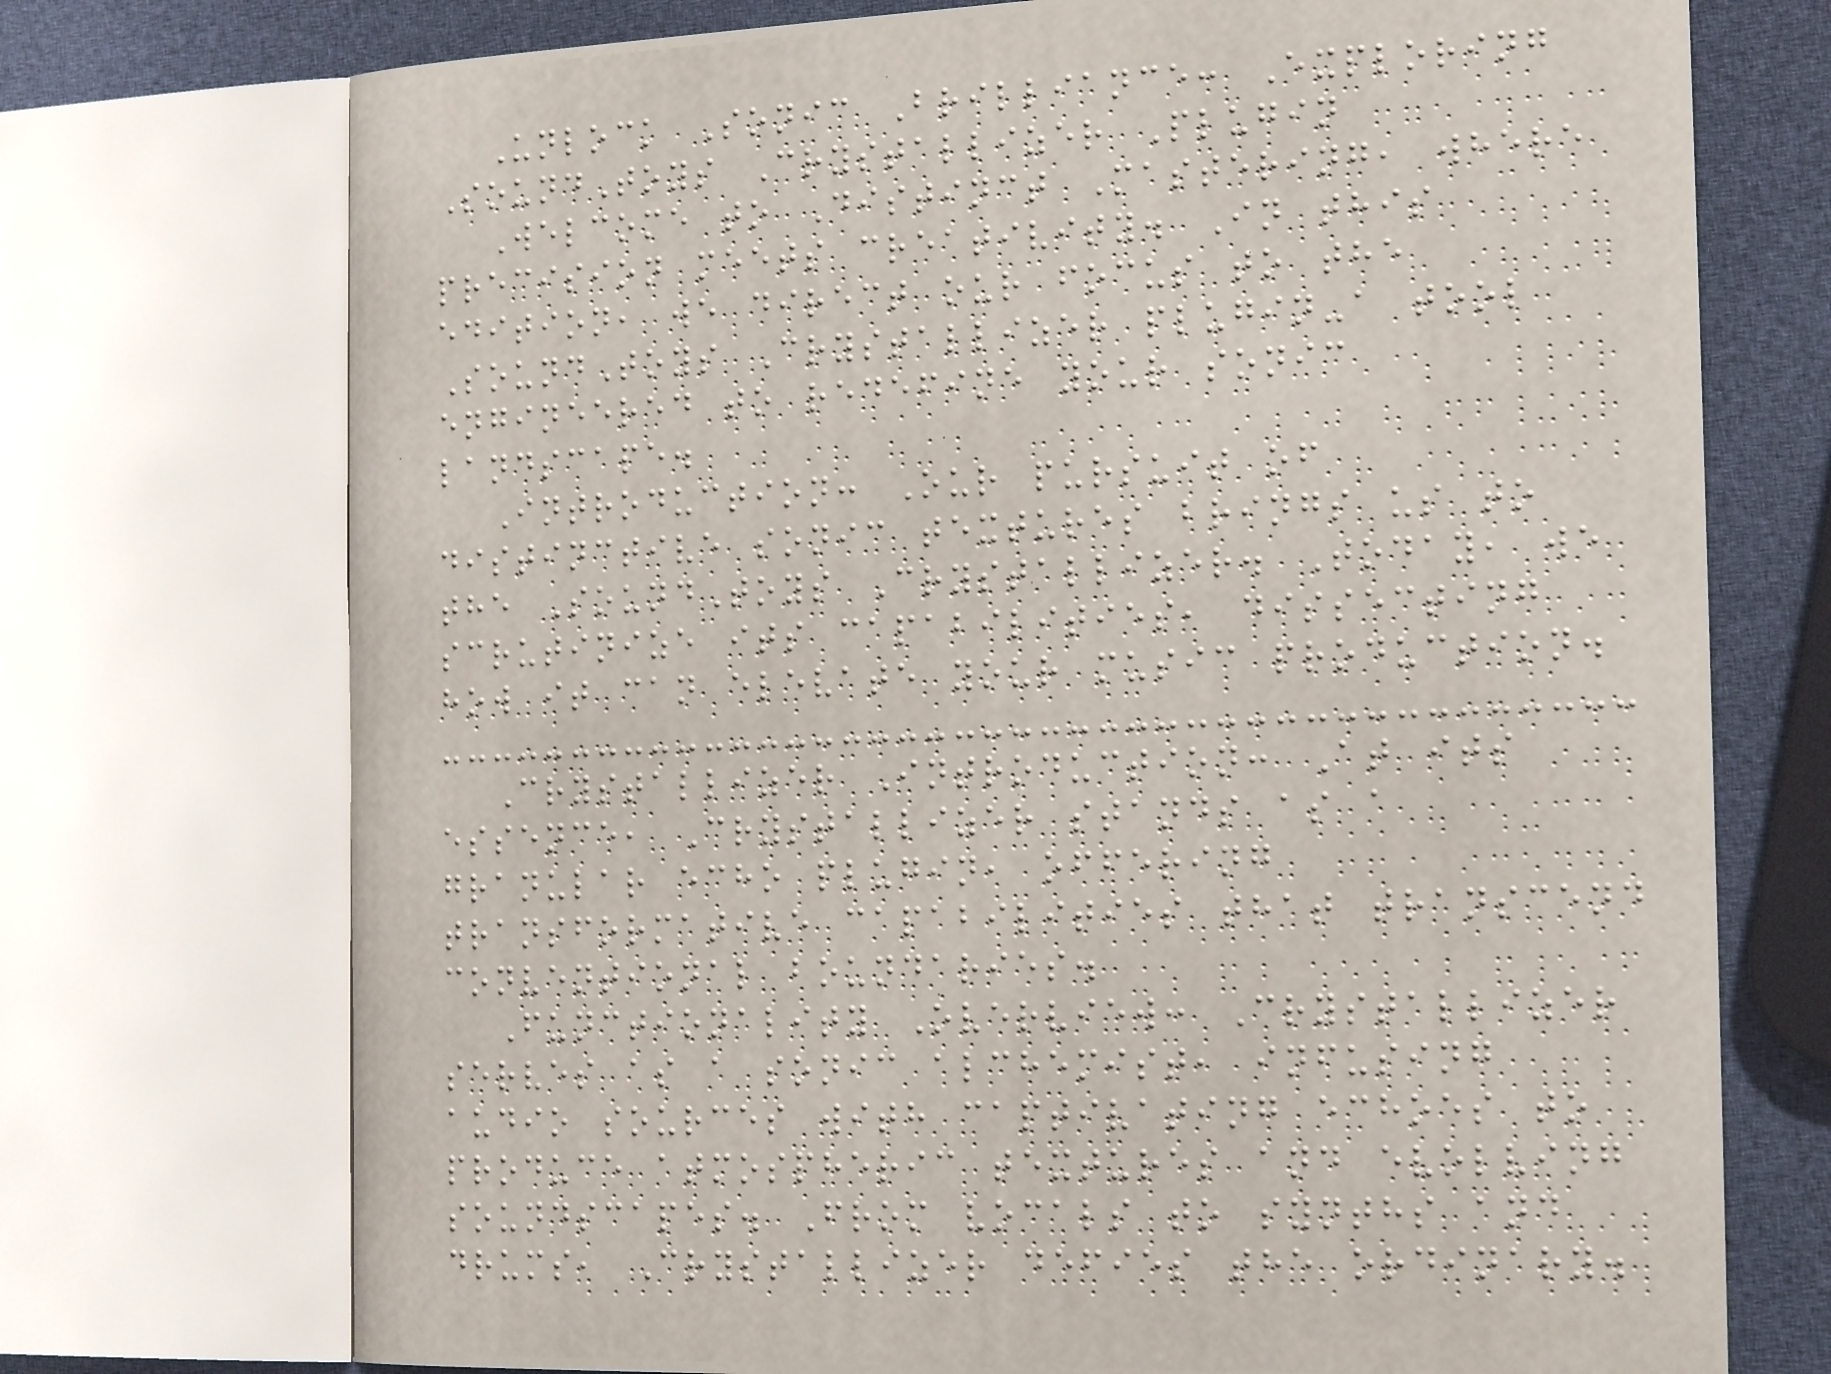Unlock Sonic Brilliance: Exploring
SoundToys Crystallizer Plugin
Welcome to Distinct Mastering, where
precision meets creativity. In this
edition, we direct our focus to the
SoundToys Crystallizer plugin-a tool
engineered to redefine your sonic
landscape.
Introduction: Our pursuit of
distinctive sonic textures brings us to
the SoundToys Crystallizer. Today, we
scrutinize its capabilities, dissecting
how it can elevate your music production.
Crystallizer Introduction: At its
essence, Crystallizer stands as a
granular echo plugin, offering
transformative capabilities that transcend
conventional boundaries.
Functionality Overview: Crystallizer
serves as a sonic alchemist, infusing
audio sources with captivating echoes to
produce atmospheric textures and evolving
soundscapes. From vocals to synths and
drums, Crystallizer defies the ordinary.
